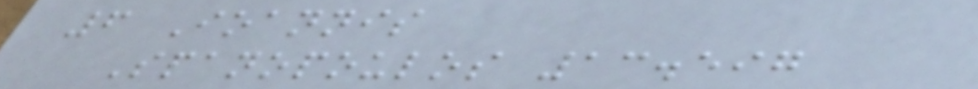6 Ioannis
Spanopoulos 13.597
